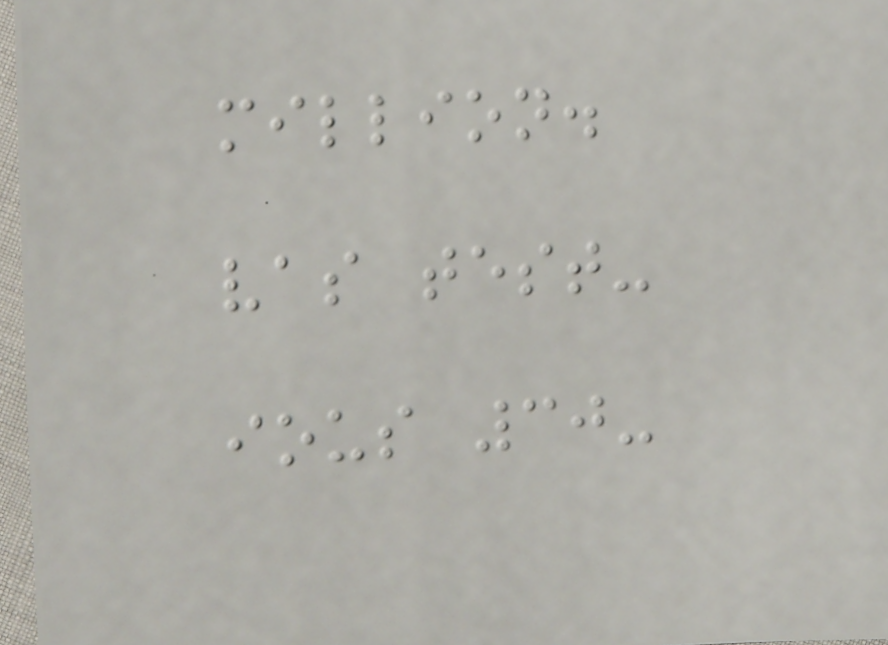million.
vas test-
ious 30-
